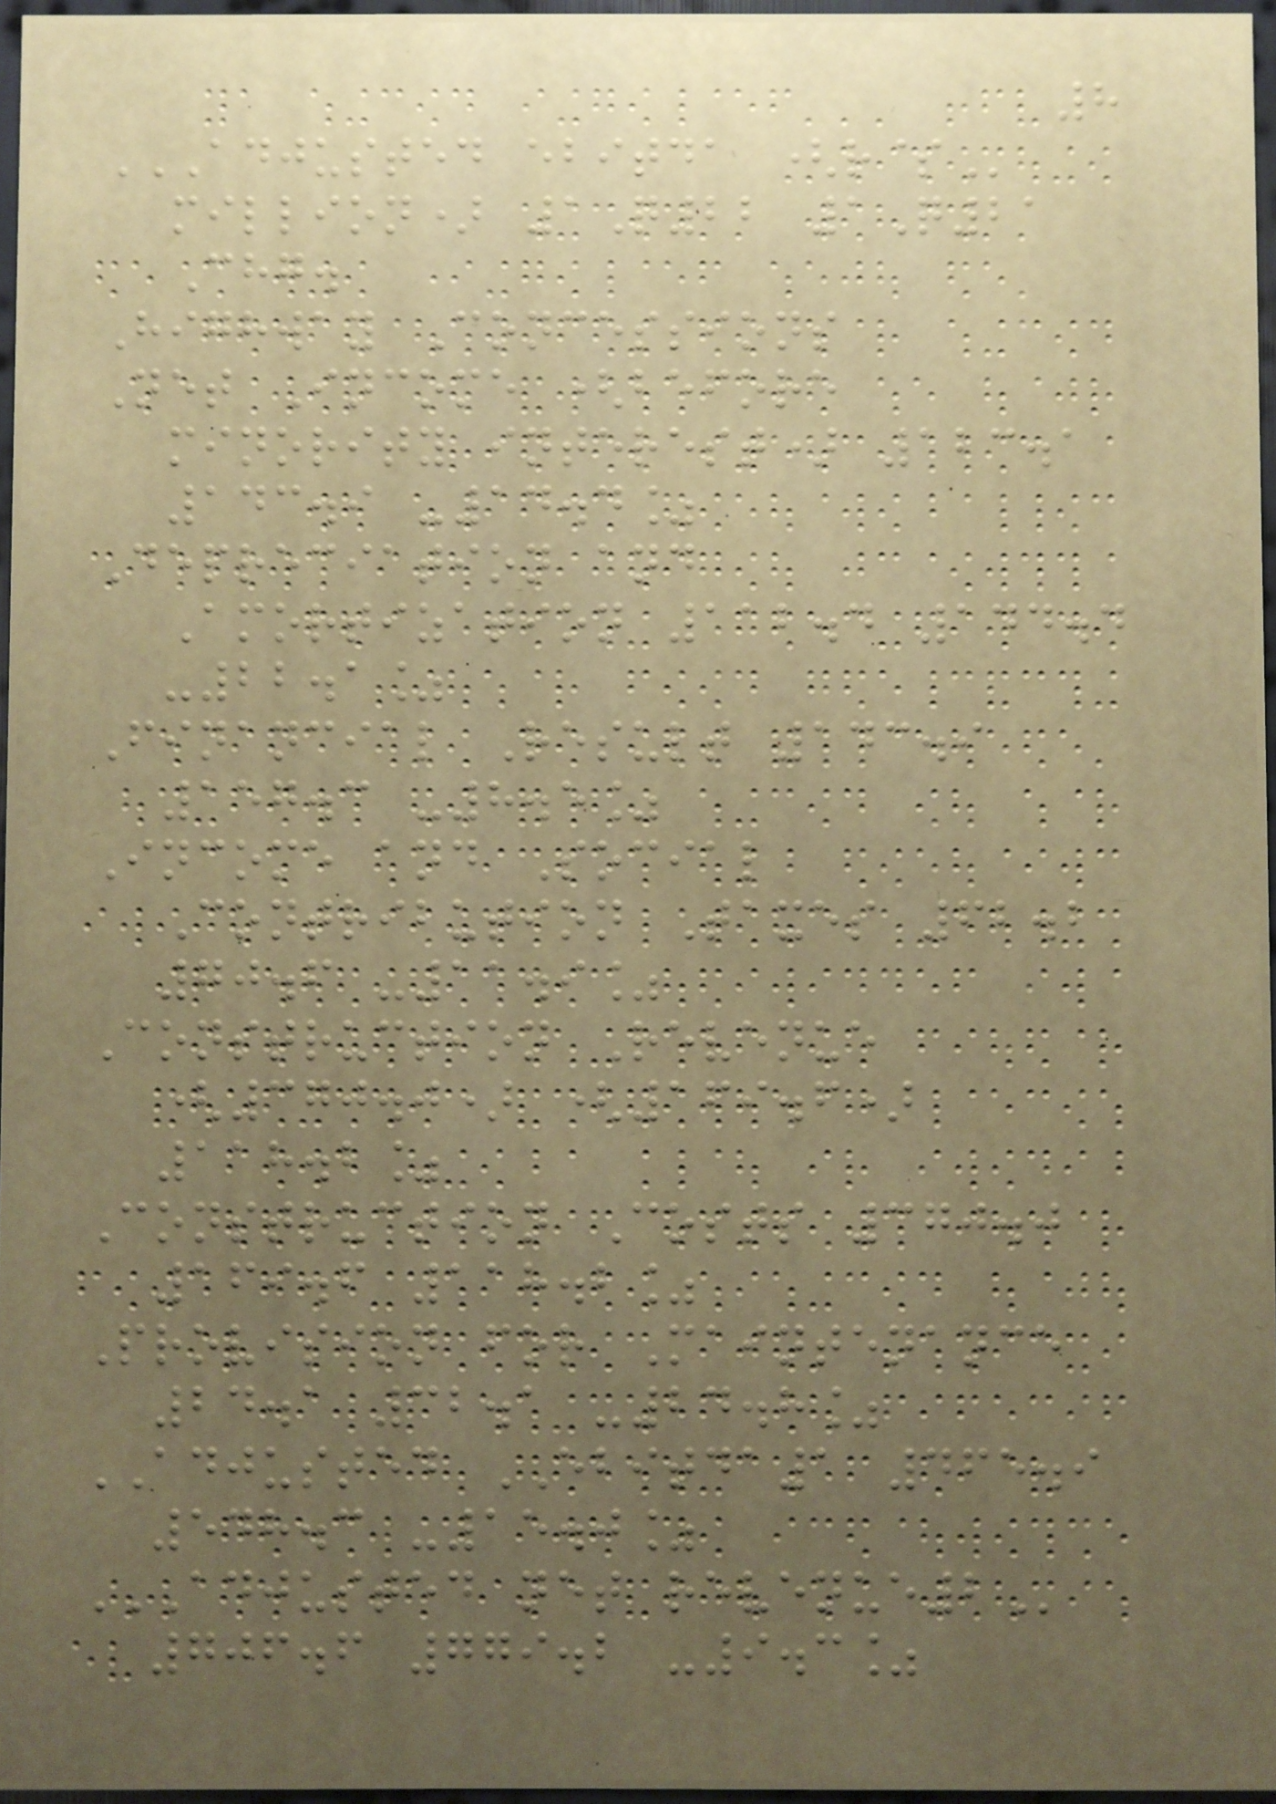8
ADJUSTED EBITDA (R$
million) 1Q22 1Q21
Chg.
Highway Concessions
Net Income (before
minority interest) 123.1
143.9 -14.4%
Depreciation and
Amortization 112.4 144.4
-22.1%
Financial Result 143.9
157.3 -8.5%
Income and Social
Contribution Taxes 62.2
70.6 -11.9%
Construction Revenue
(370.0) (169.6)
118.2%
Construction Costs 370.0
169.6 118.2%
Provision for Maintenance
24.1 32.1 -24.8%
ADJUSTED EBITDA1 465.9
548.3 -15.0%
ADJUSTED NET REVENUE2
706.6 779.2 -9.3%
